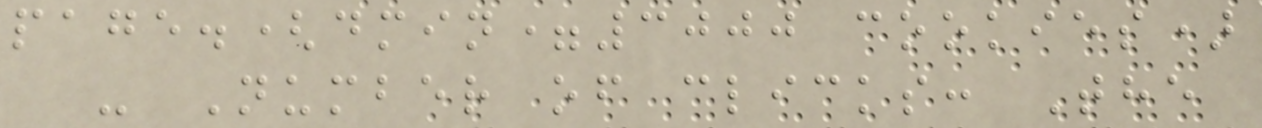page.(dmin=3000 cookies)
- Number of clicks: The
